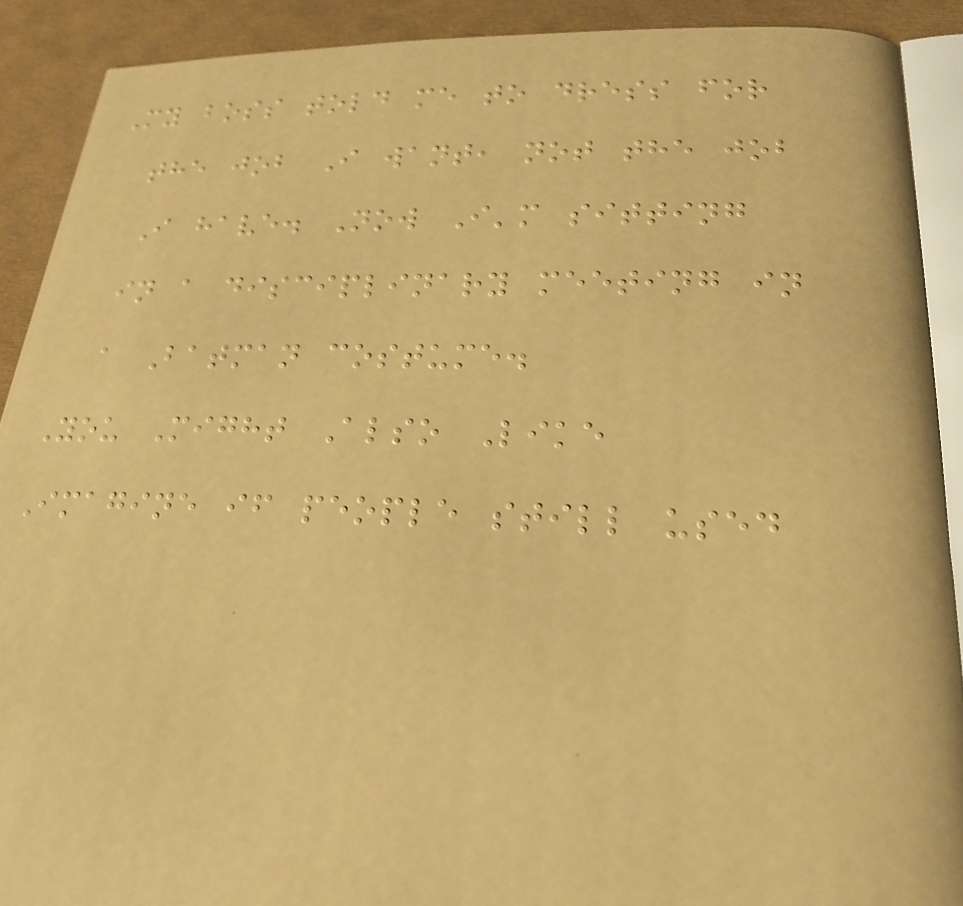My boss told me to dress for
the job I want, not the job
I have. Now I'm sitting
in a disciplinary meeting in
a Batman costume.
You Might Also Like
Imagine if people still used
